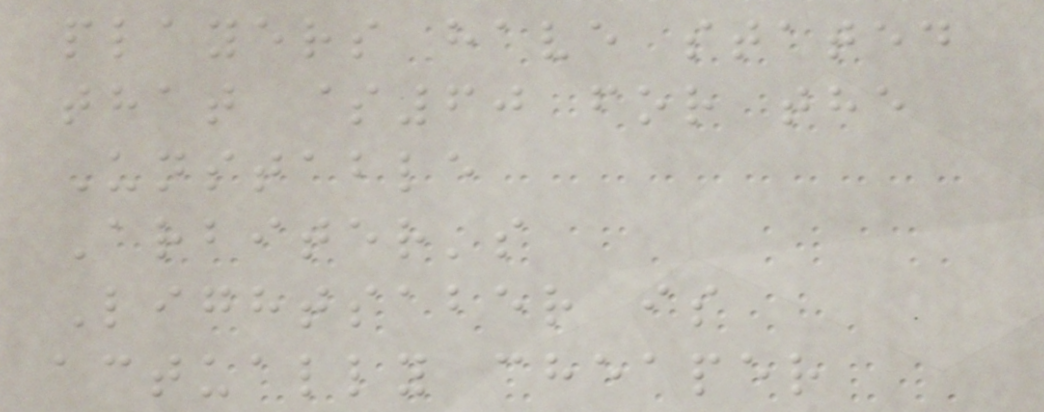players have stated
that $60 for the
Unstable
Arbiter's
Lightsaber is
actually cheaper
